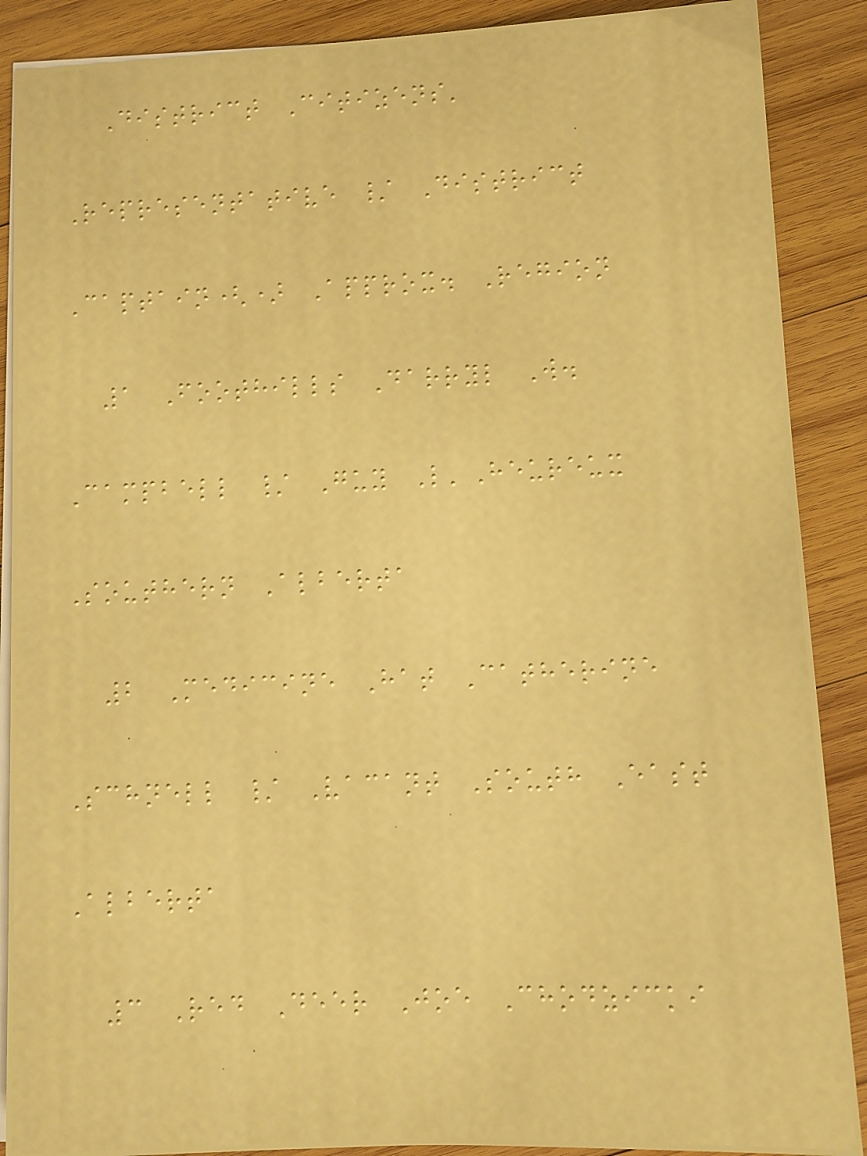District Citizens'
Representative / District
Captain() Approx. Region
1 Foothills Darryl W.
Campbell / Guy L'Heureux
Southern Alberta
2 Medicine Hat Catherine
Schnell / Vacant South East
Alberta
3 Red Deer Joe Chodzicki
